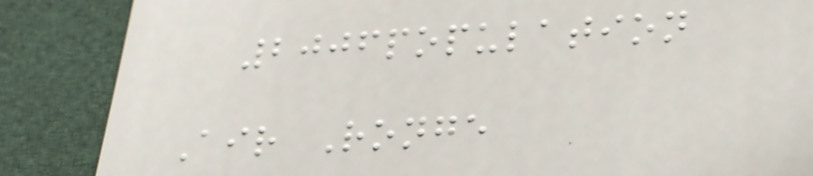2006population
Air Ronge
